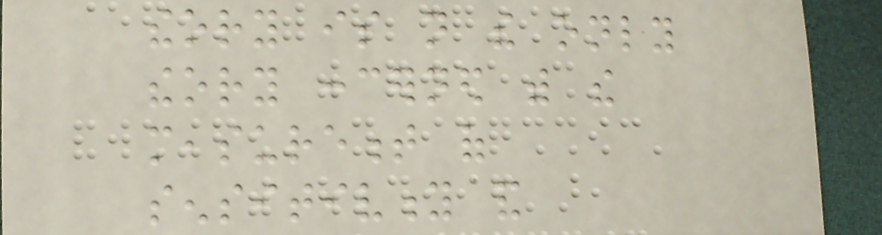theory is not the only
theory concerned with the
measurement of
sensitivity and
